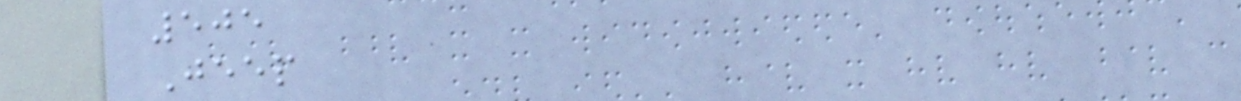505
Jeep
